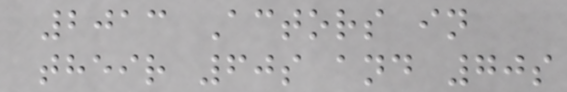2013 Actors in
their 60s and 70s
